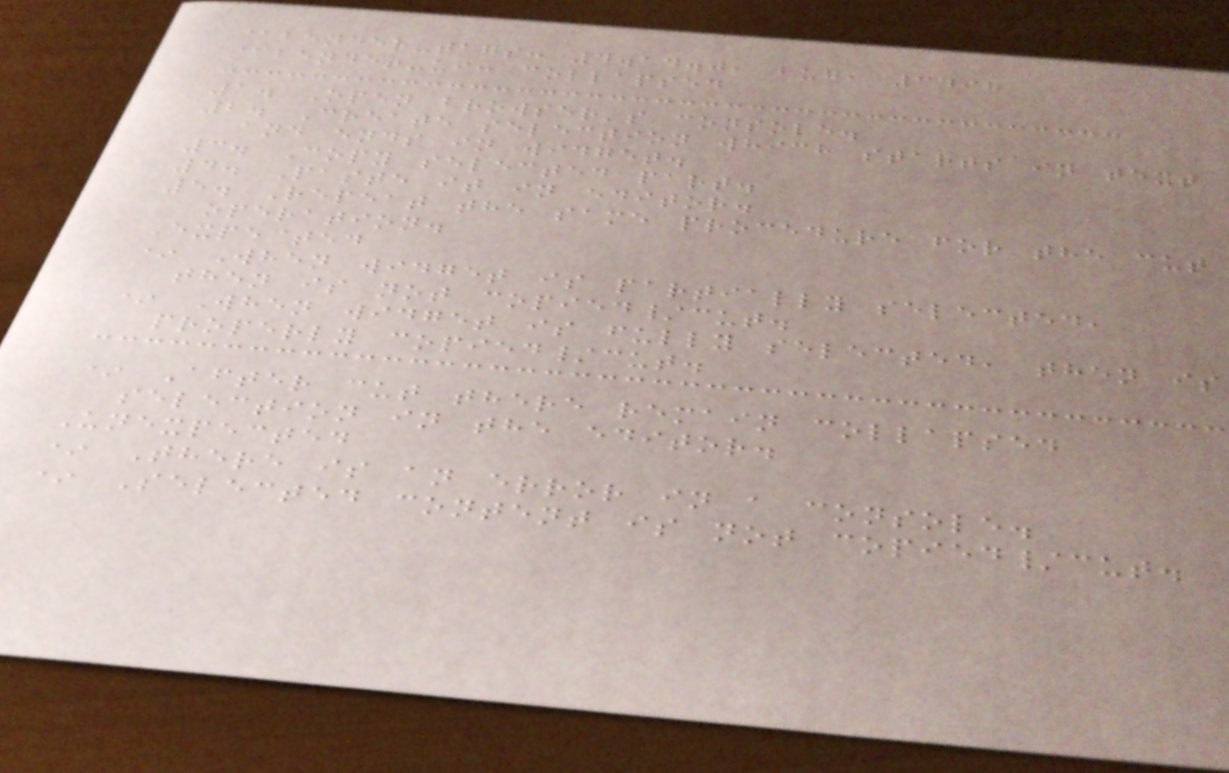@bender-tags: 4.14.0, bug, 3498
@bender-ui: collapsed
1. Open browser's console.
2. Create selection which starts in text
and ends in widget.
3. Copy selected part.
4. Paste it in editor.
5. Repeat the same procedure for the cut
operation.
Expected
* When widget is partially selected,
then is not copied/cut.
* When widget is fully selected, then is
properly copied/cut.
* After cut there remain collapsed
selection in the editor.
Unexpected
* There is an error in a console.
* Selected content is not copied/cut.
